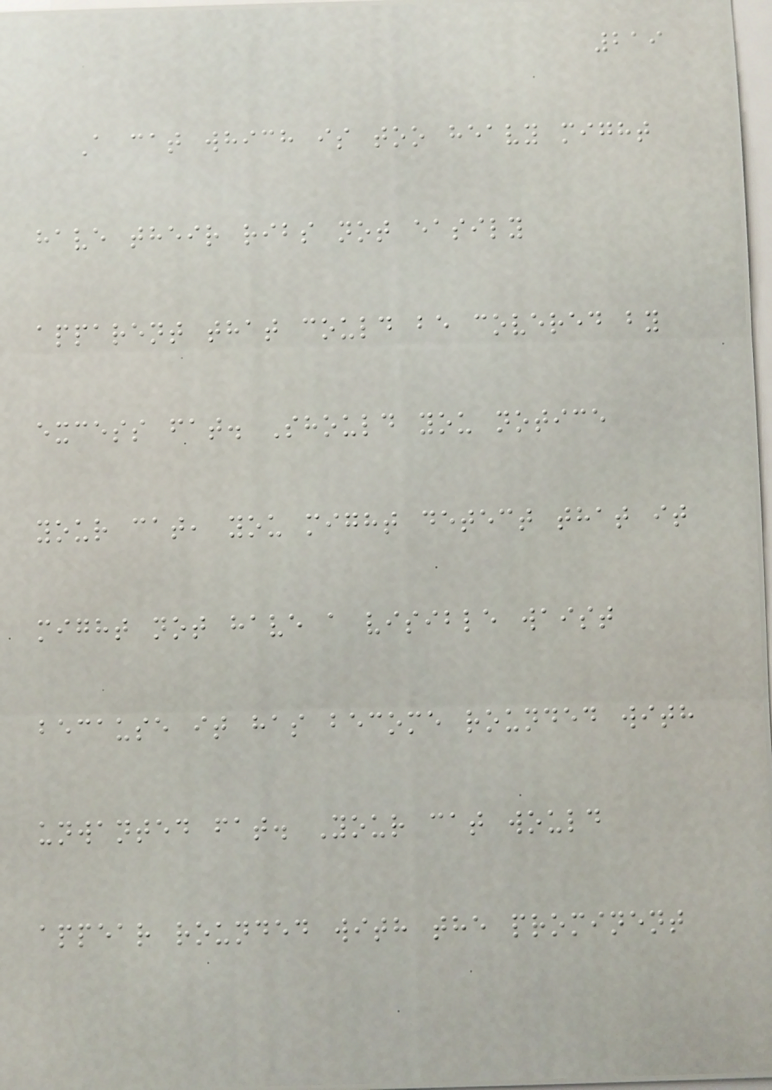219
A cat which is too heavy might
have their ribs not easily
apparent that could be covered by
excess fat. Should you notice
your cat, you might detect that it
might not have a visible waist
because it has become rounded with
unwanted fat. Your cat would
appear rounded with the prominent
